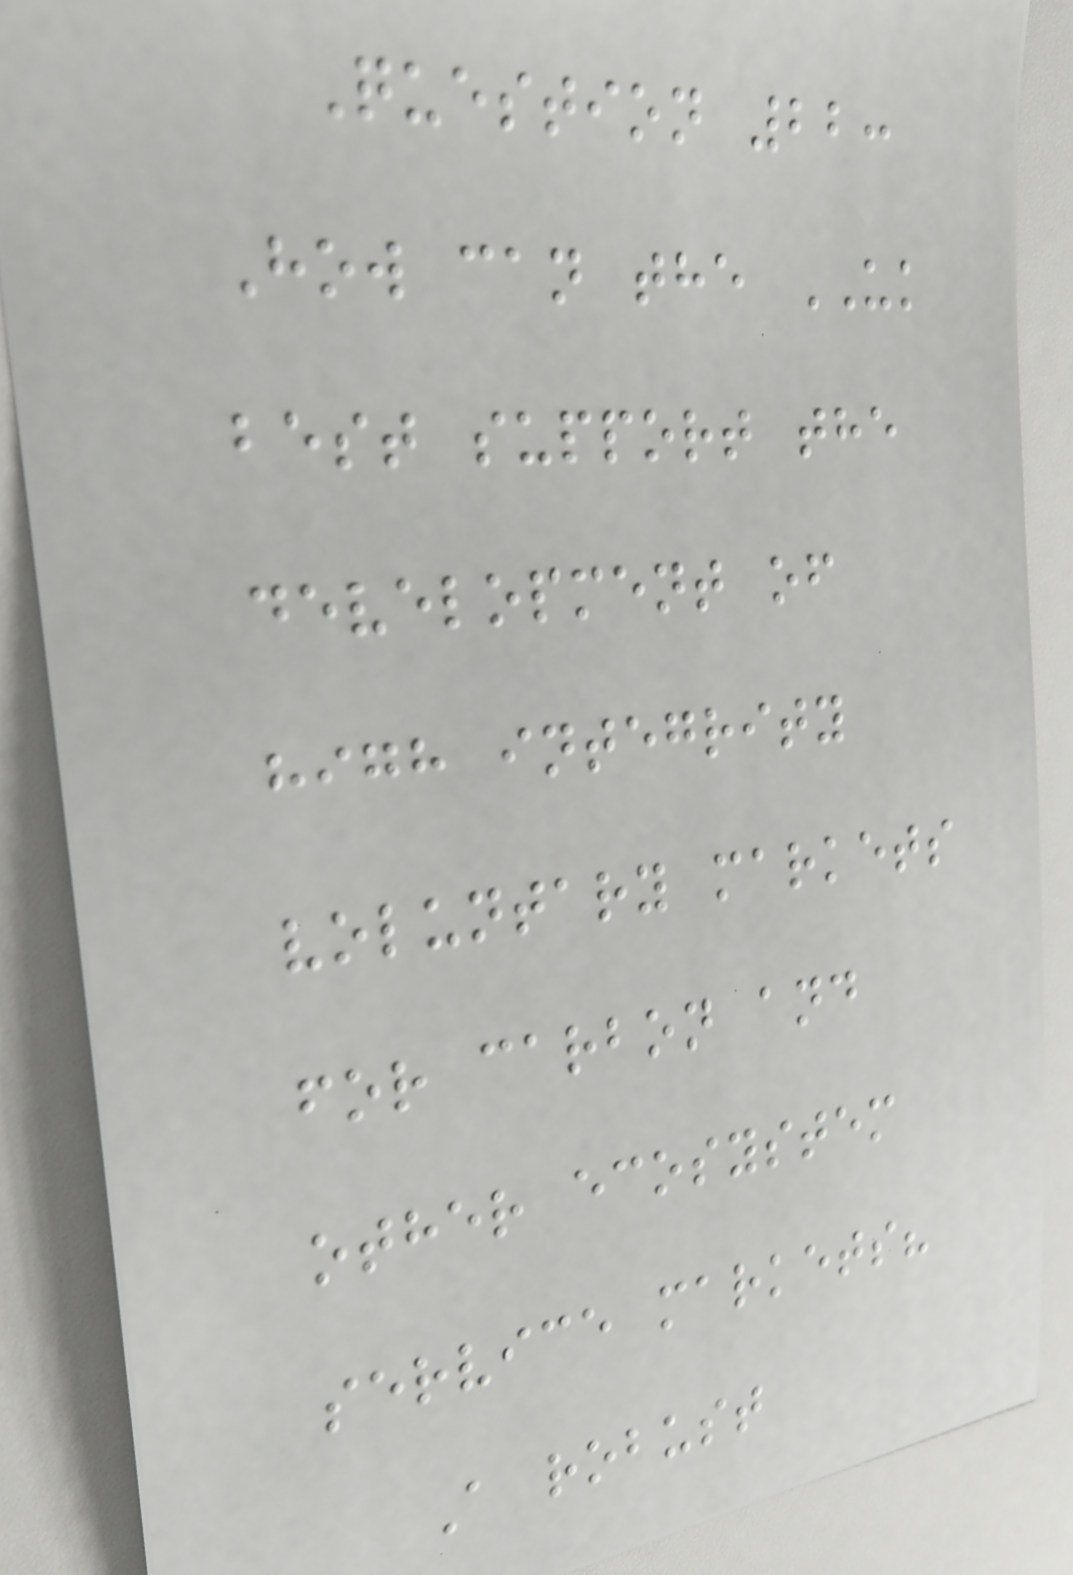Question 22:
How can the UK
best support the
development of
high integrity
voluntary markets
for carbon and
other ecosystem
service markets?
A robust
